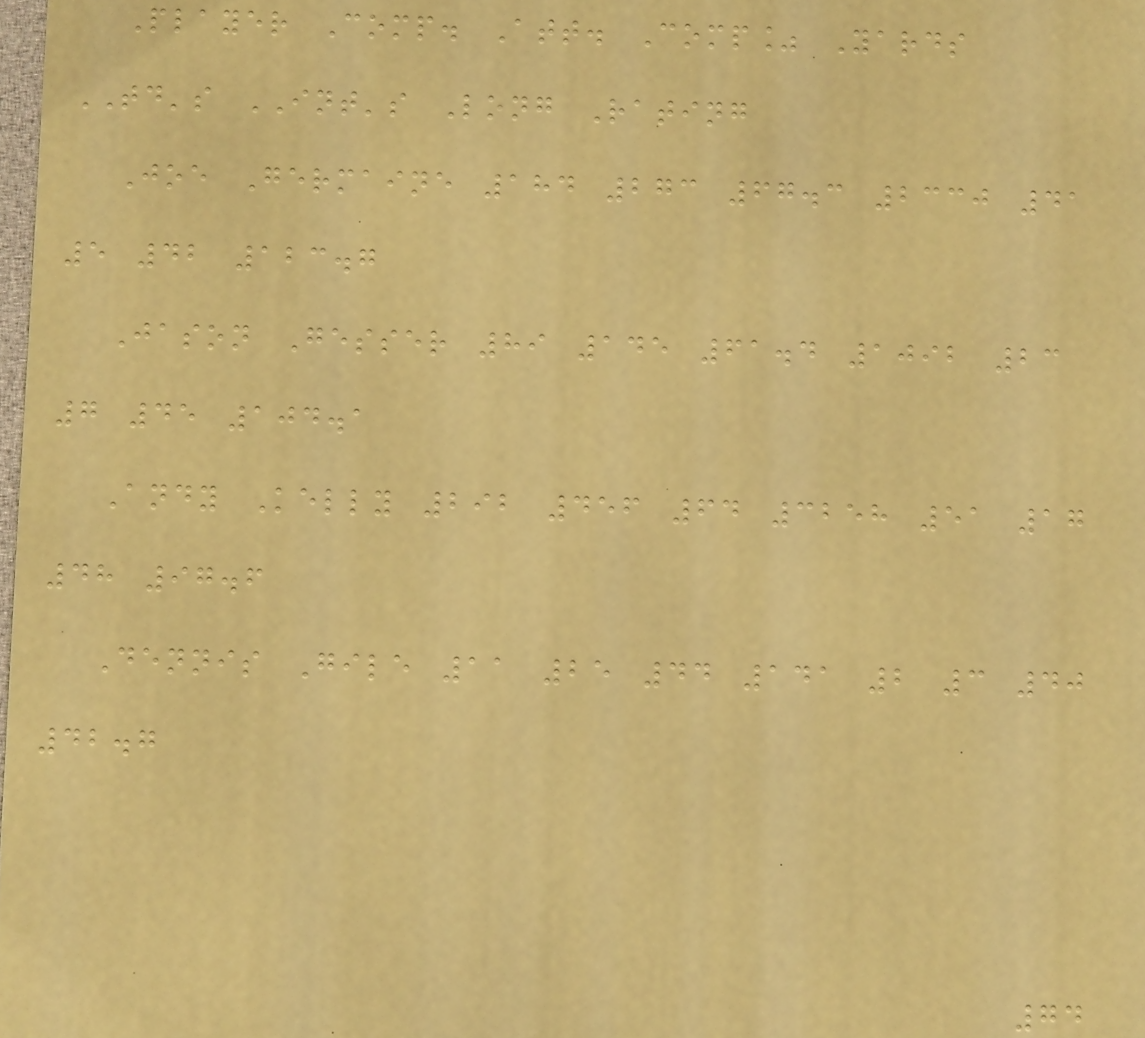Player Comp. Att. Comp% Yards
TD's INT's Long Rating
Joe Germaine 184 273 67.3 2330 41
5 42 123.7
Jason Gesser 89 145 61.4 1092 23
7 45 104.1
Andy Kelly 292 456 64 3258 51 17
48 97.6
Dennis Gile 11 25 44 141 2 3 40
42.7
74
